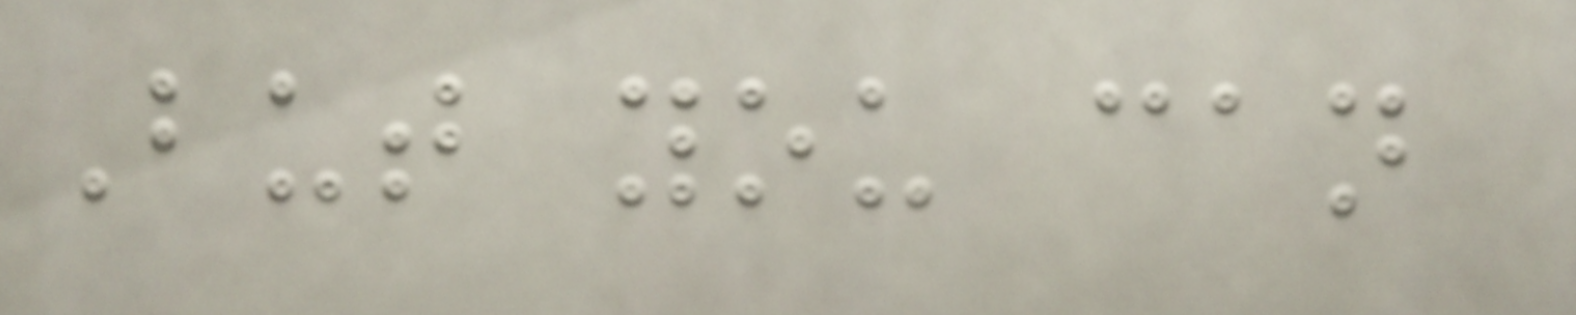But you can
